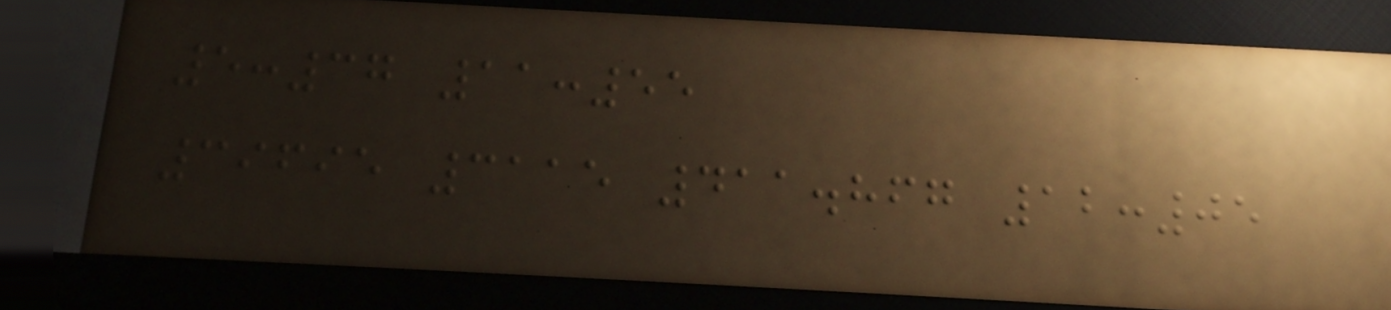5:37 11:55
39695 3115 411.867 12:05
